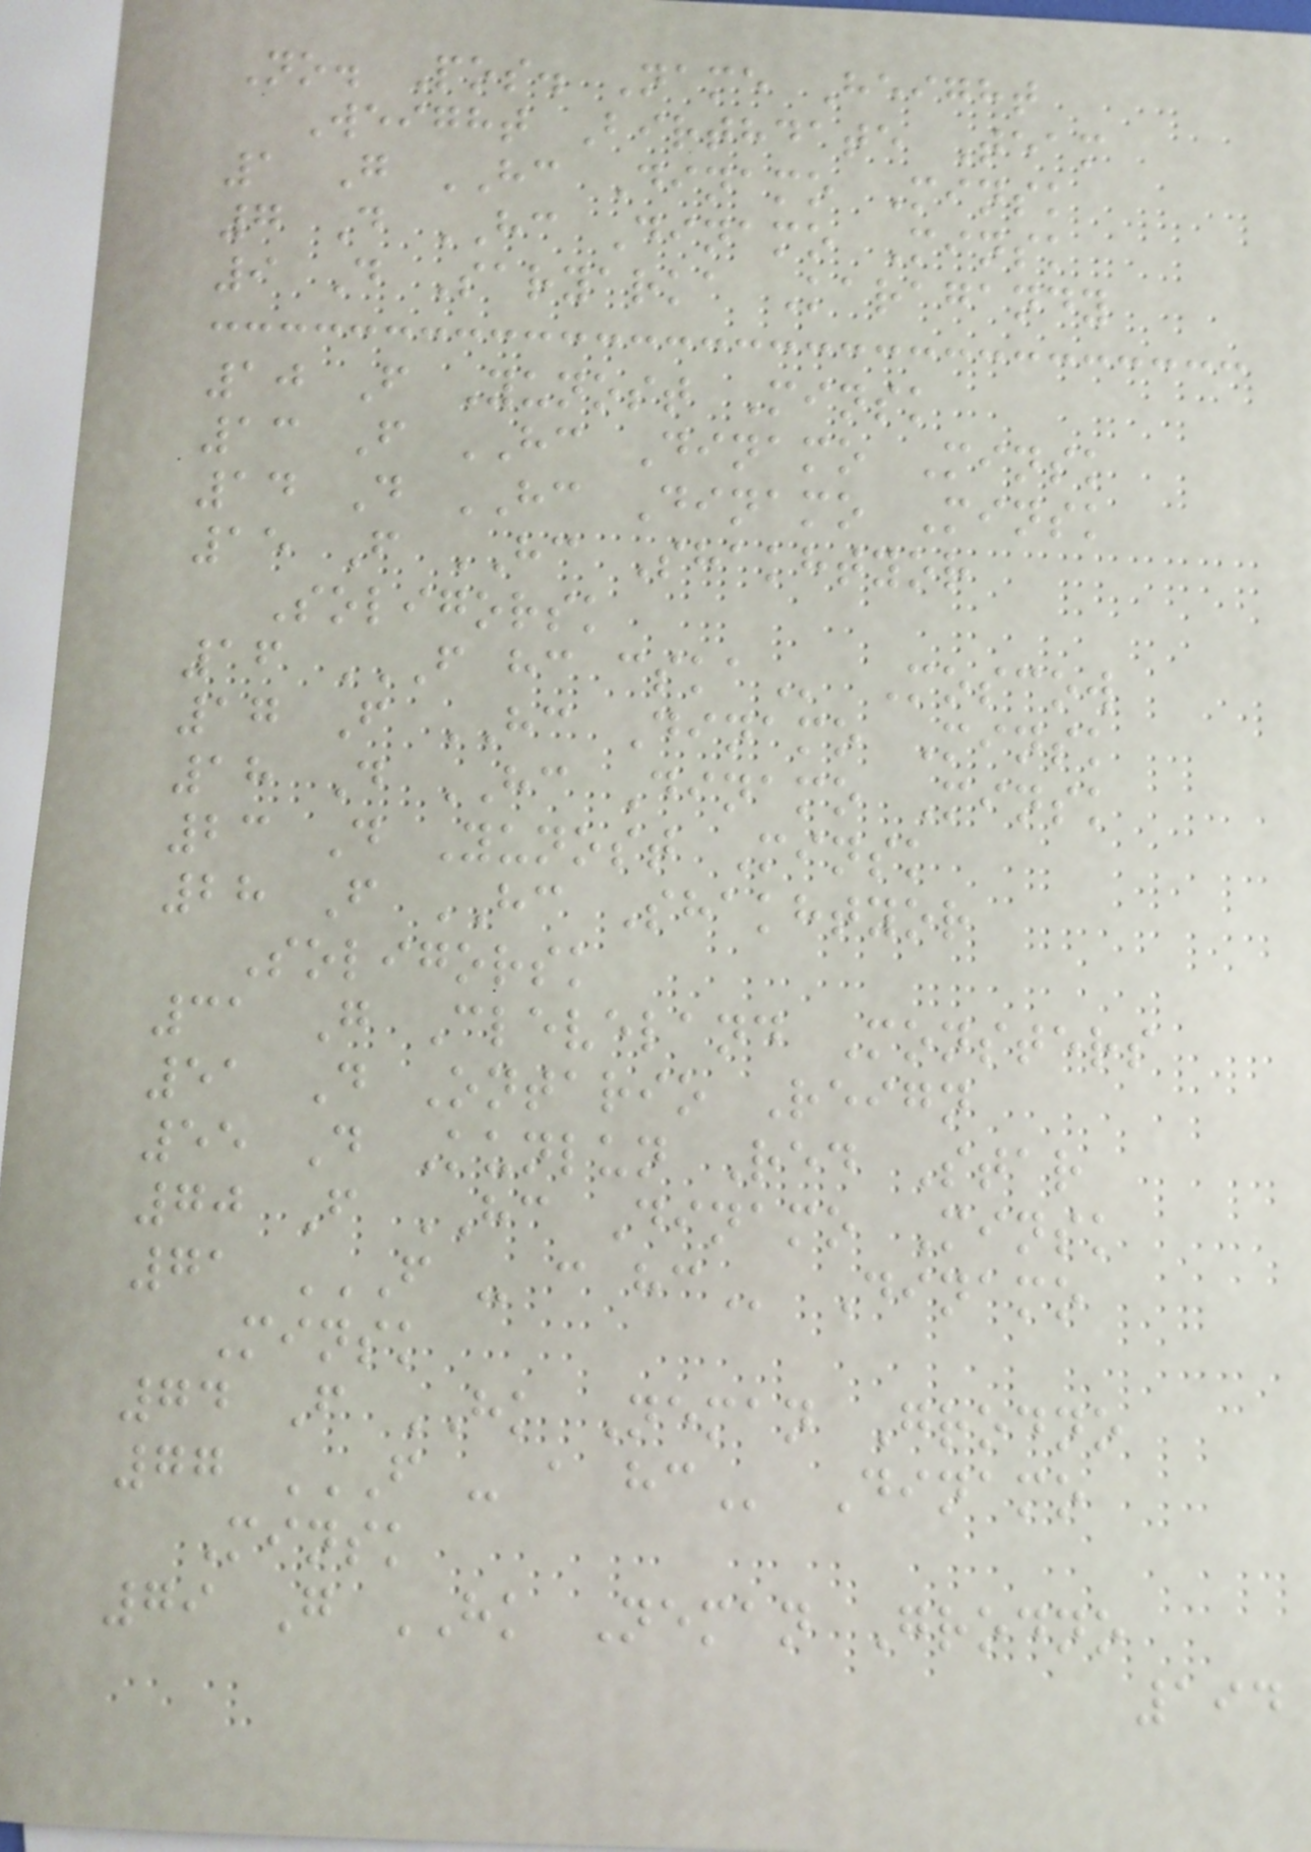No. Pos. Name Height
Weight Birthdate Team
1 G HC Dinamo Minsk
7 D HC Dinamo Minsk
9 D Saryarka Karagandy
10 F Yunost Minsk
13 F HC Dinamo Minsk
14 D HC Dinamo Minsk
15 F HC Shakhtyor
Soligorsk
16 F HC CSKA Moscow
17 F HC Dinamo Minsk
18 D HC Dinamo Minsk
23 D Yunost Minsk
28 F HC Shakhtyor
Soligorsk
31 G Cleveland Monsters
51 D Ontario Reign
55 D Kunlun Red Star
70 F HC Dinamo Minsk
71 F - C HC Dinamo
Minsk
74 F HK Neman Grodno
77 F - A HC Dinamo
Minsk
79 G HK Neman Grodno
194
